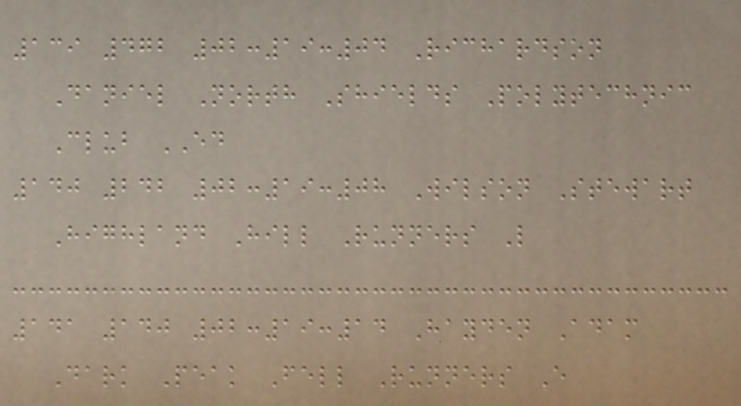139 472 02:19:04 Richardson
Daniel North Shields Polytechnic
Club ED
140 242 02:19:08 Wilson Stewart
Highland Hill Runners L
141 140 02:19:14 Hayden Adam
Dark Peak Fell Runners E
